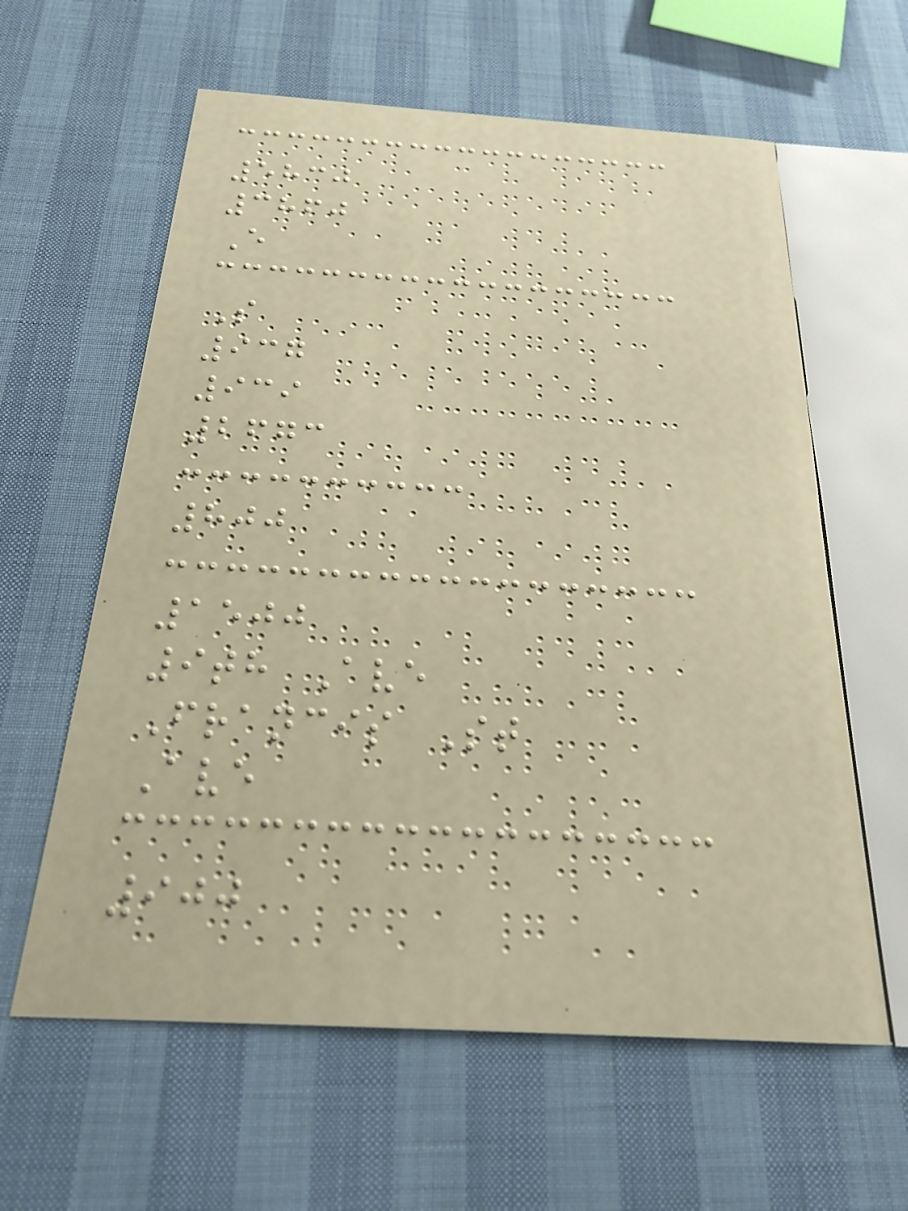5830
3860
E
S
937
939
2673
800
1500
9th Ave
Francis St
Ave
900
